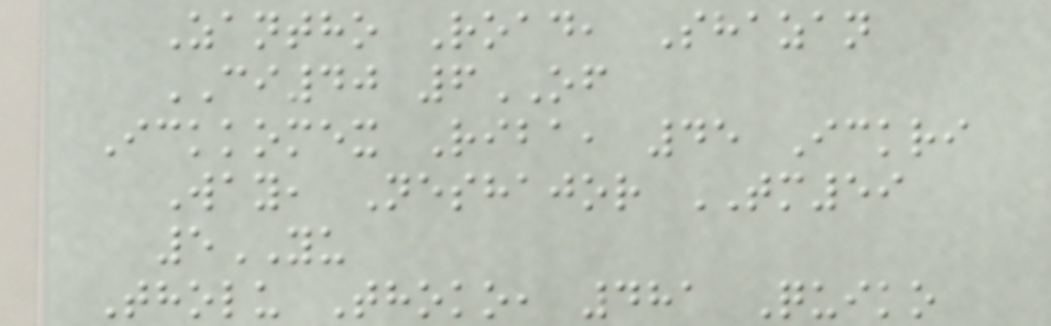Zantho Road, Shazan
CI40 6OF
Ickkomex Riba, 45 Ickri
Way, Neshajor TM59
5YU
Tholu Thoko, 481 Quiko
